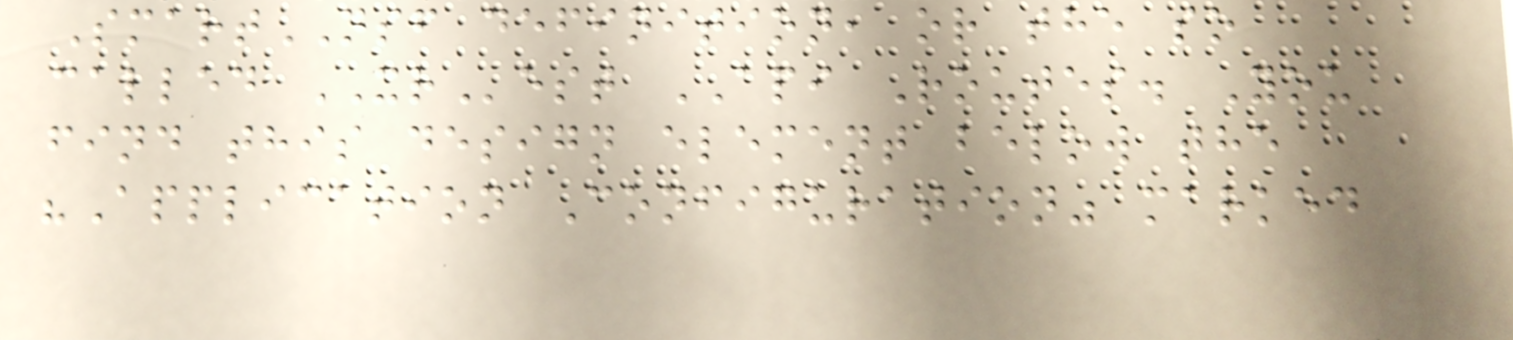SmartNSF definition, or the so
called XRest API Routes. You
find this design element below the
"Application Configuration" marked
